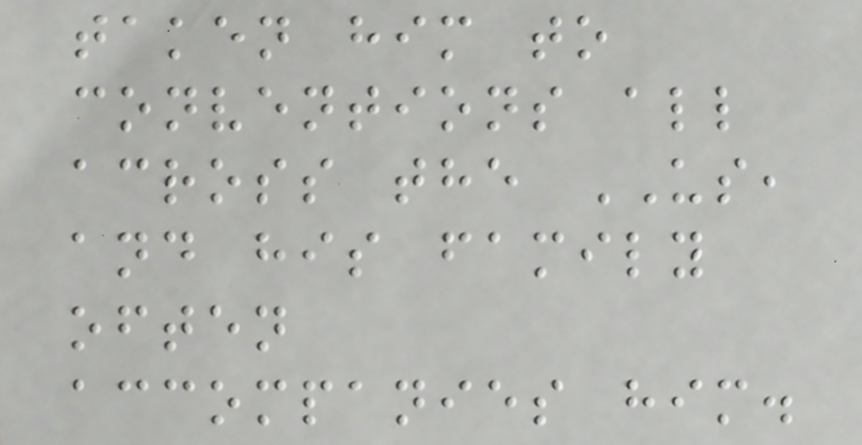taken him to
conventions all
across the US,
and his family
often
accompanies him.
